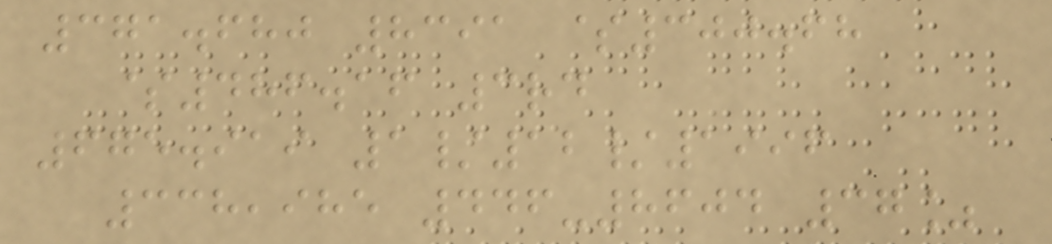371.680 8391 $300.68
$486.16 3rd
675.919 1/12/1996
338,985 446-8604 37%
